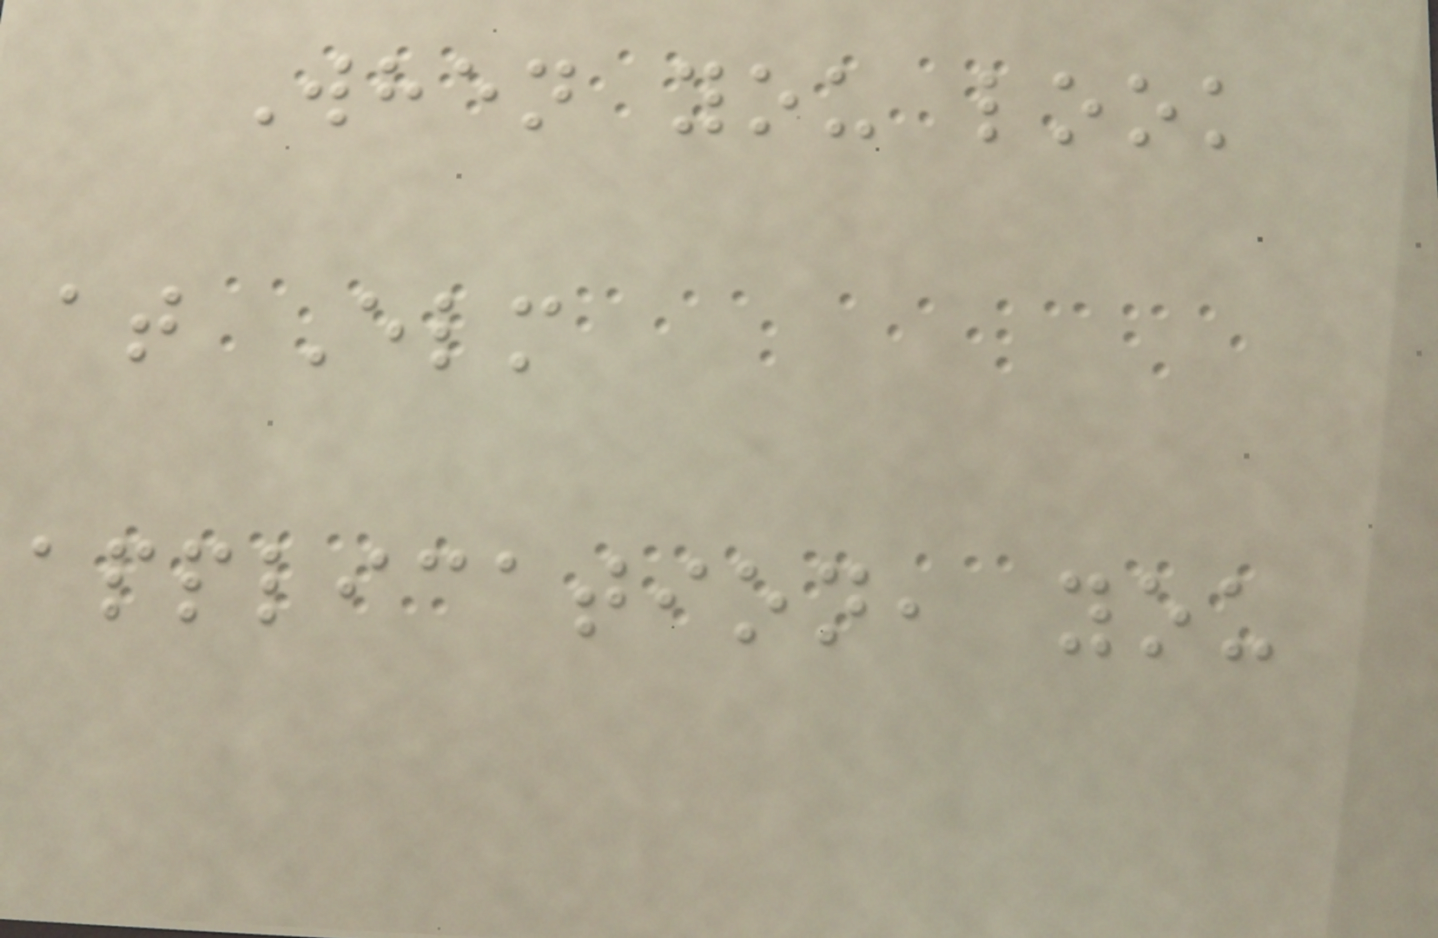When you look
at Elm
application, you
